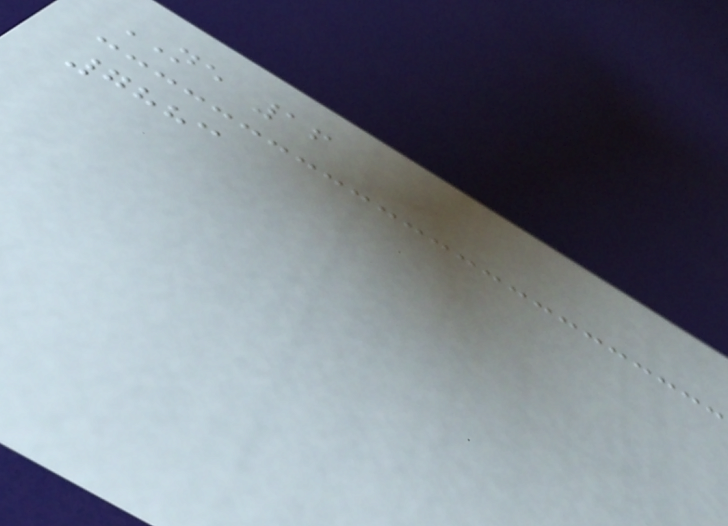NE 16
7883
